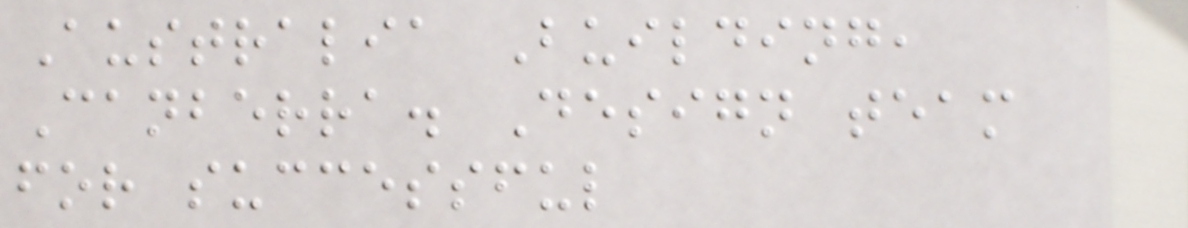Australia Building,
Canberra. Design team
for successful
